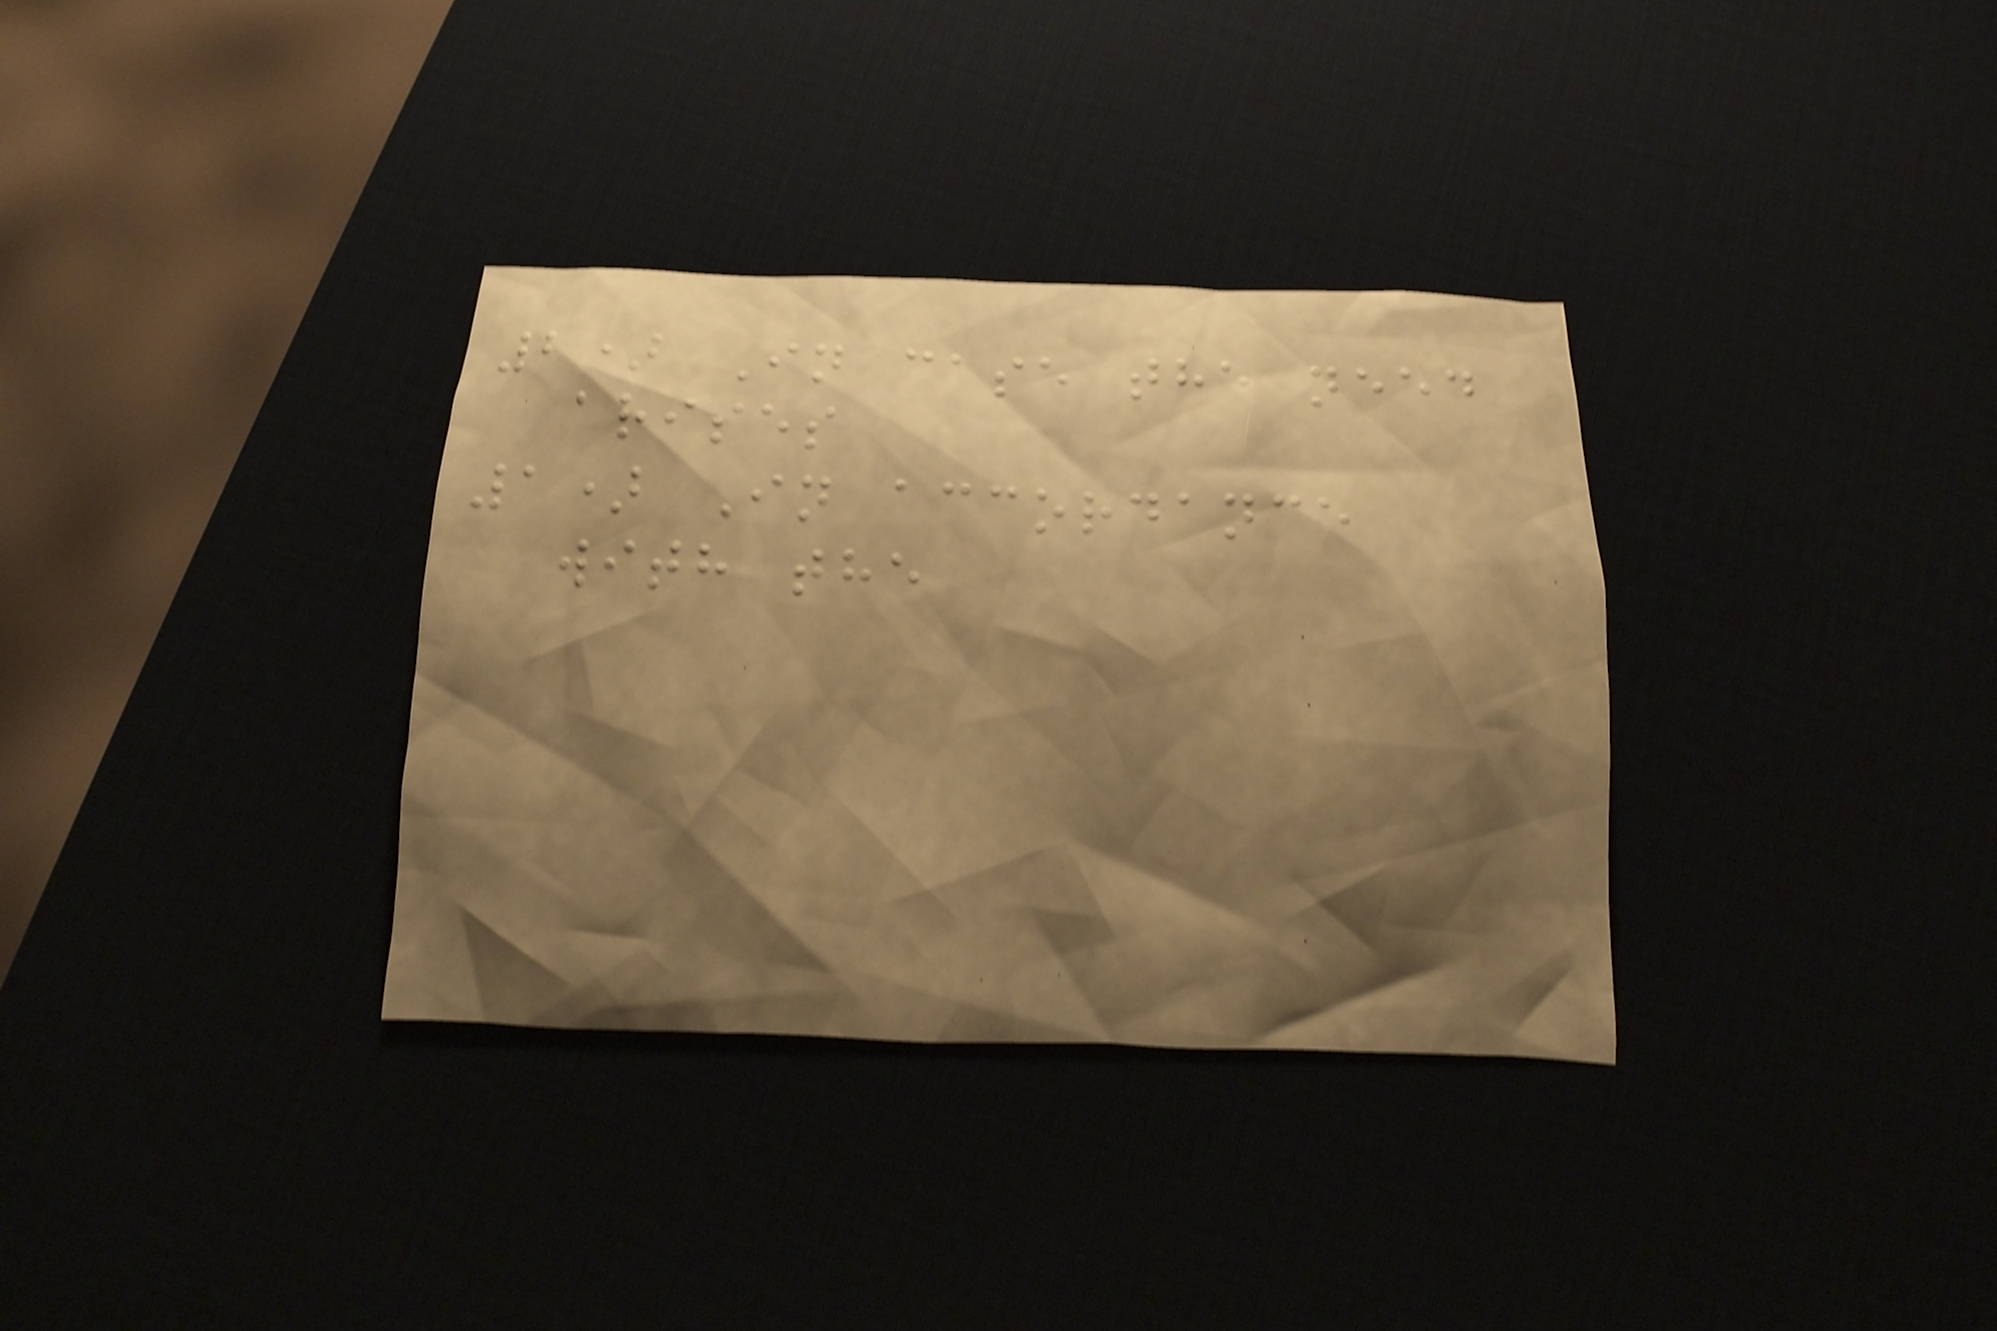2) In case the need
arises
1) In accordance
with the
